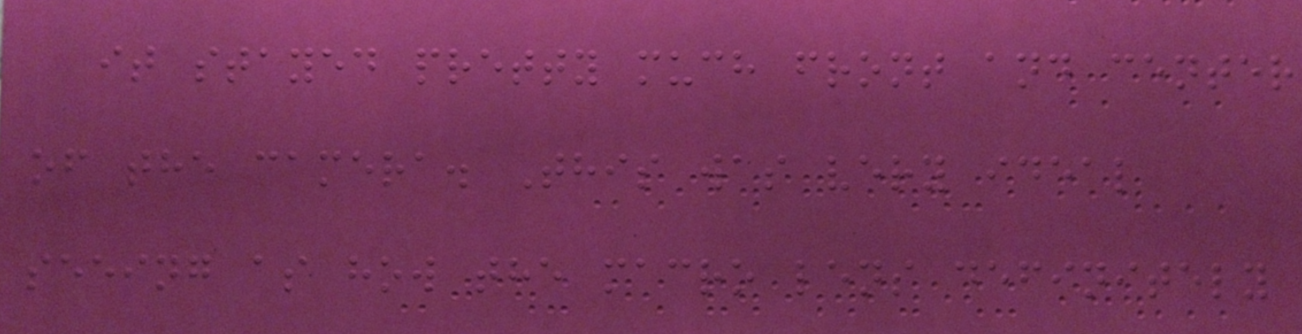it stayed pretty much front and center
of the camera. This was very ideal
seeing as how the macro lens definitely
